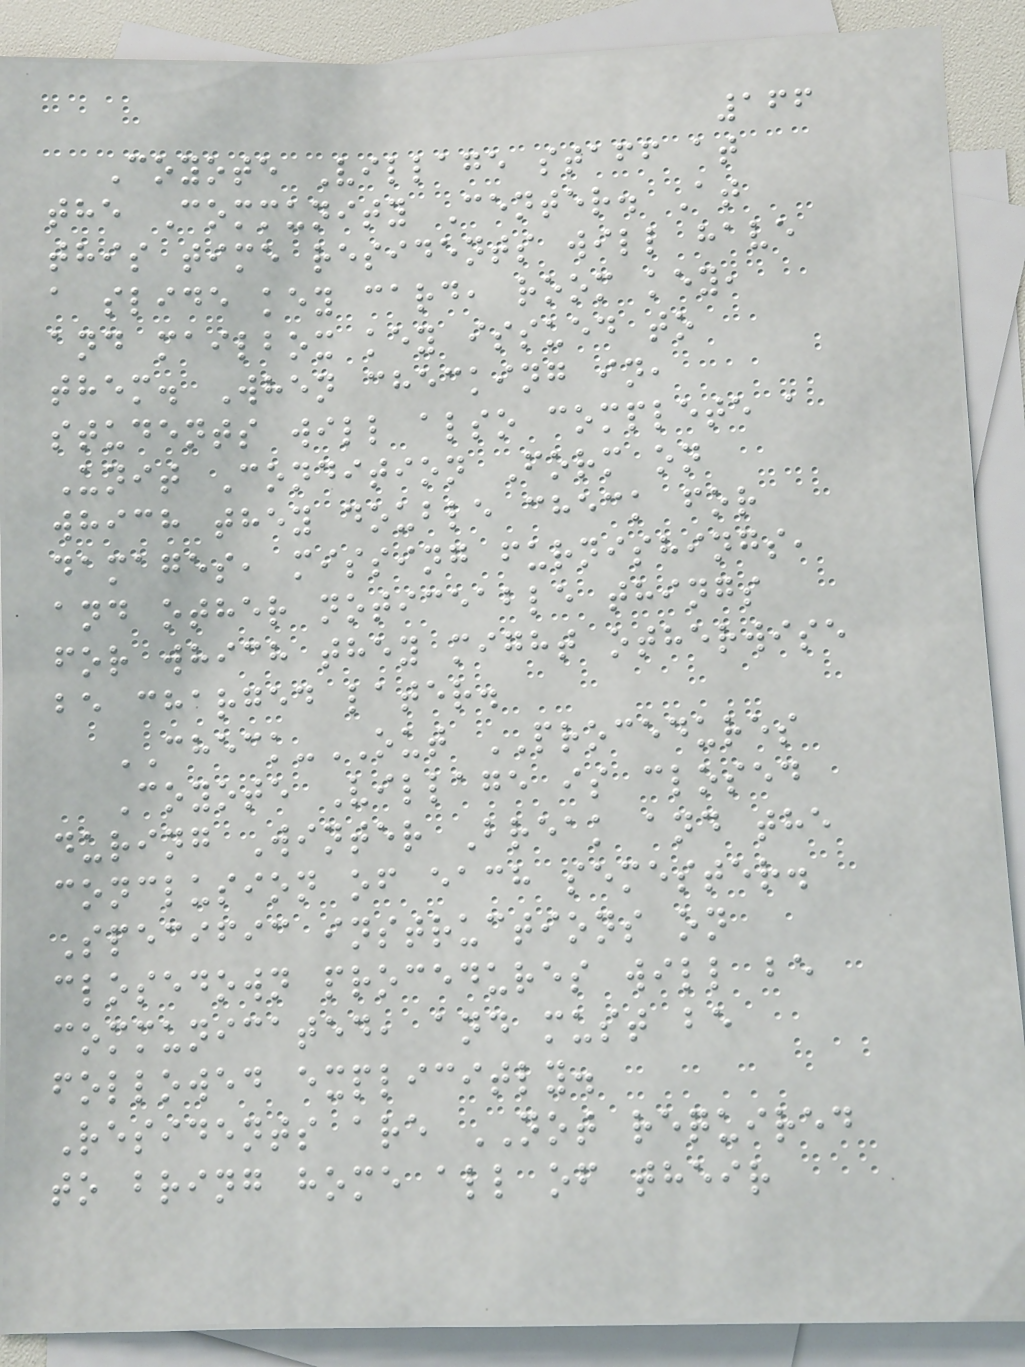166
Coyote Village staff at
the Community Center. At
this time residents will have
a slide key card, room key,
and mailbox key issued to
them. When checking in,
students will also complete a
Unit Condition Form on
which they double check for
damages, missing furnishings,
and other noticeable things
for which they might otherwise
be charged later.
CHECK-OUT PROCEDURES
Coyote Village is closed
during Winter Break and the
conclusion of each semester.
Specific instructions on
closedown procedures will be
communicated, and must be
followed explicitly.
Residents are NOT required
to bring home all of their
